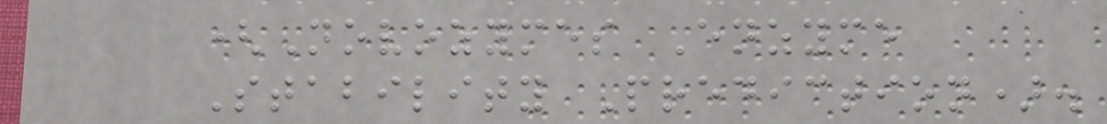(Novozymes Enzyme
Stability Prediction).
